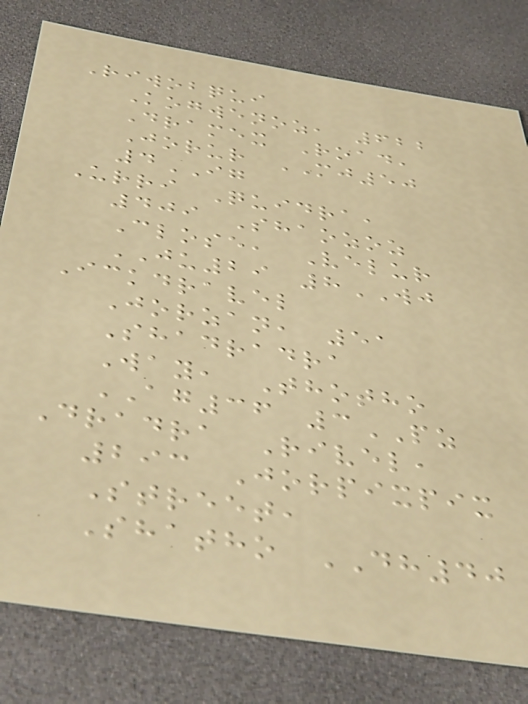Riwobqui
Kogwenoz, 622
Dramex Road,
Jorur MJ50
4IG
Urri Quidra,
409 Shaozoz
Close, Velur
JU29 8WJ
Ickdravel
Jorzan, 51
Shadradra
Way, Thotho
AG36 3PZ
Dradra Rivel,
293 Jorpixpix
Street,
Shatho DH40
